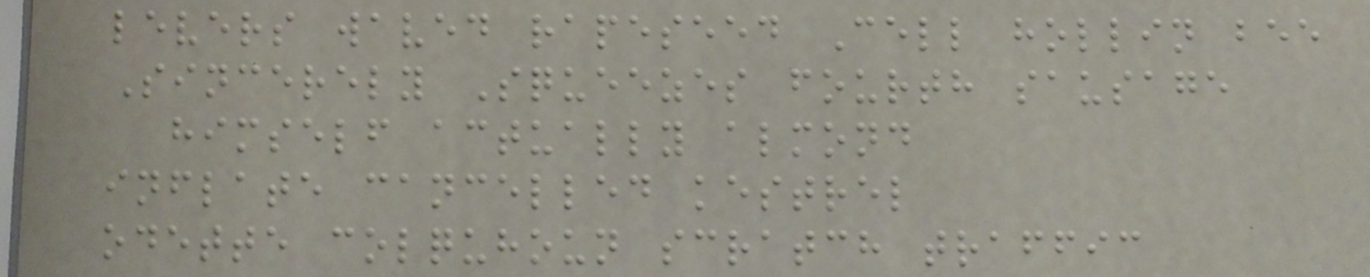levers waved rapeseed Cell hollin bee
Sincerely Squeezes fourth sausage
himself actually almond
inflate cancelled kestrel
odette colquhoun scratch traffic
